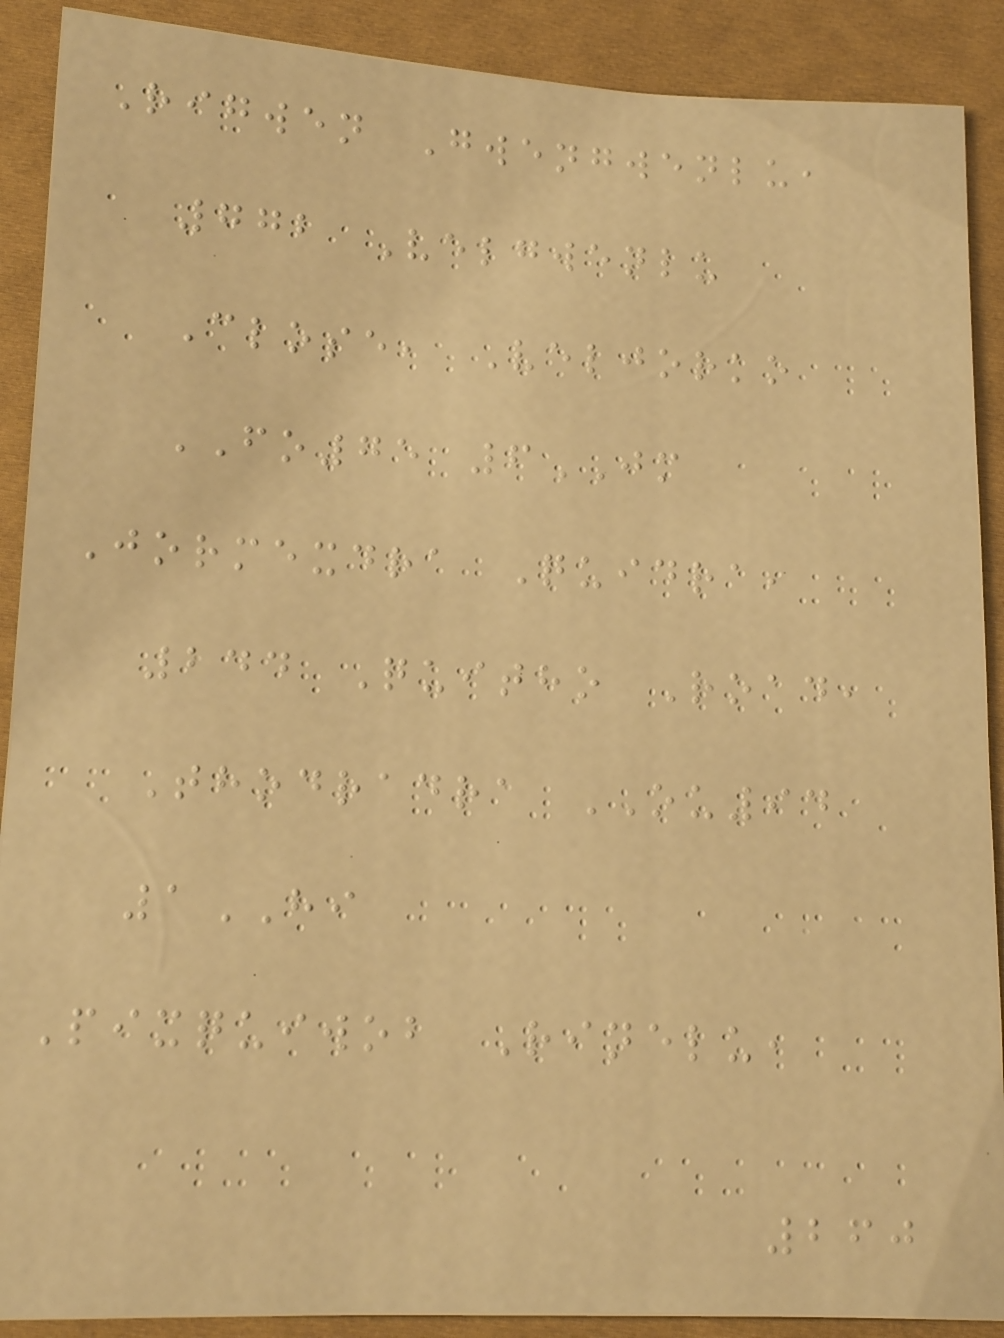Rigwen Gwengwenlu,
772 Velgwenlu
Close, Veljorko
FO75 6JM
Jormexdra Quidra,
244 Quitho Road,
Thodradra OU94
1HI
Pixquiwob Rinelu,
260
